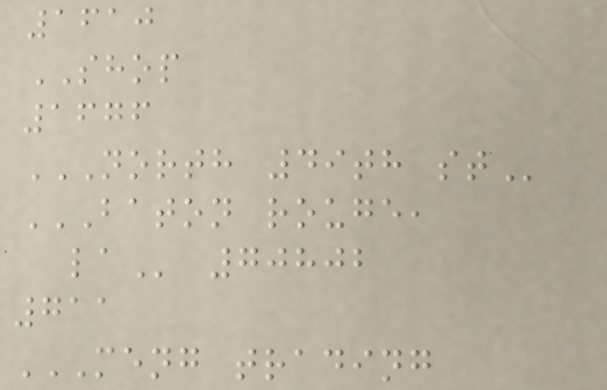1610
SHOP
1676
NORTH 49TH ST
BATON ROUGE,
LA 70802
711
MENG TRADING
